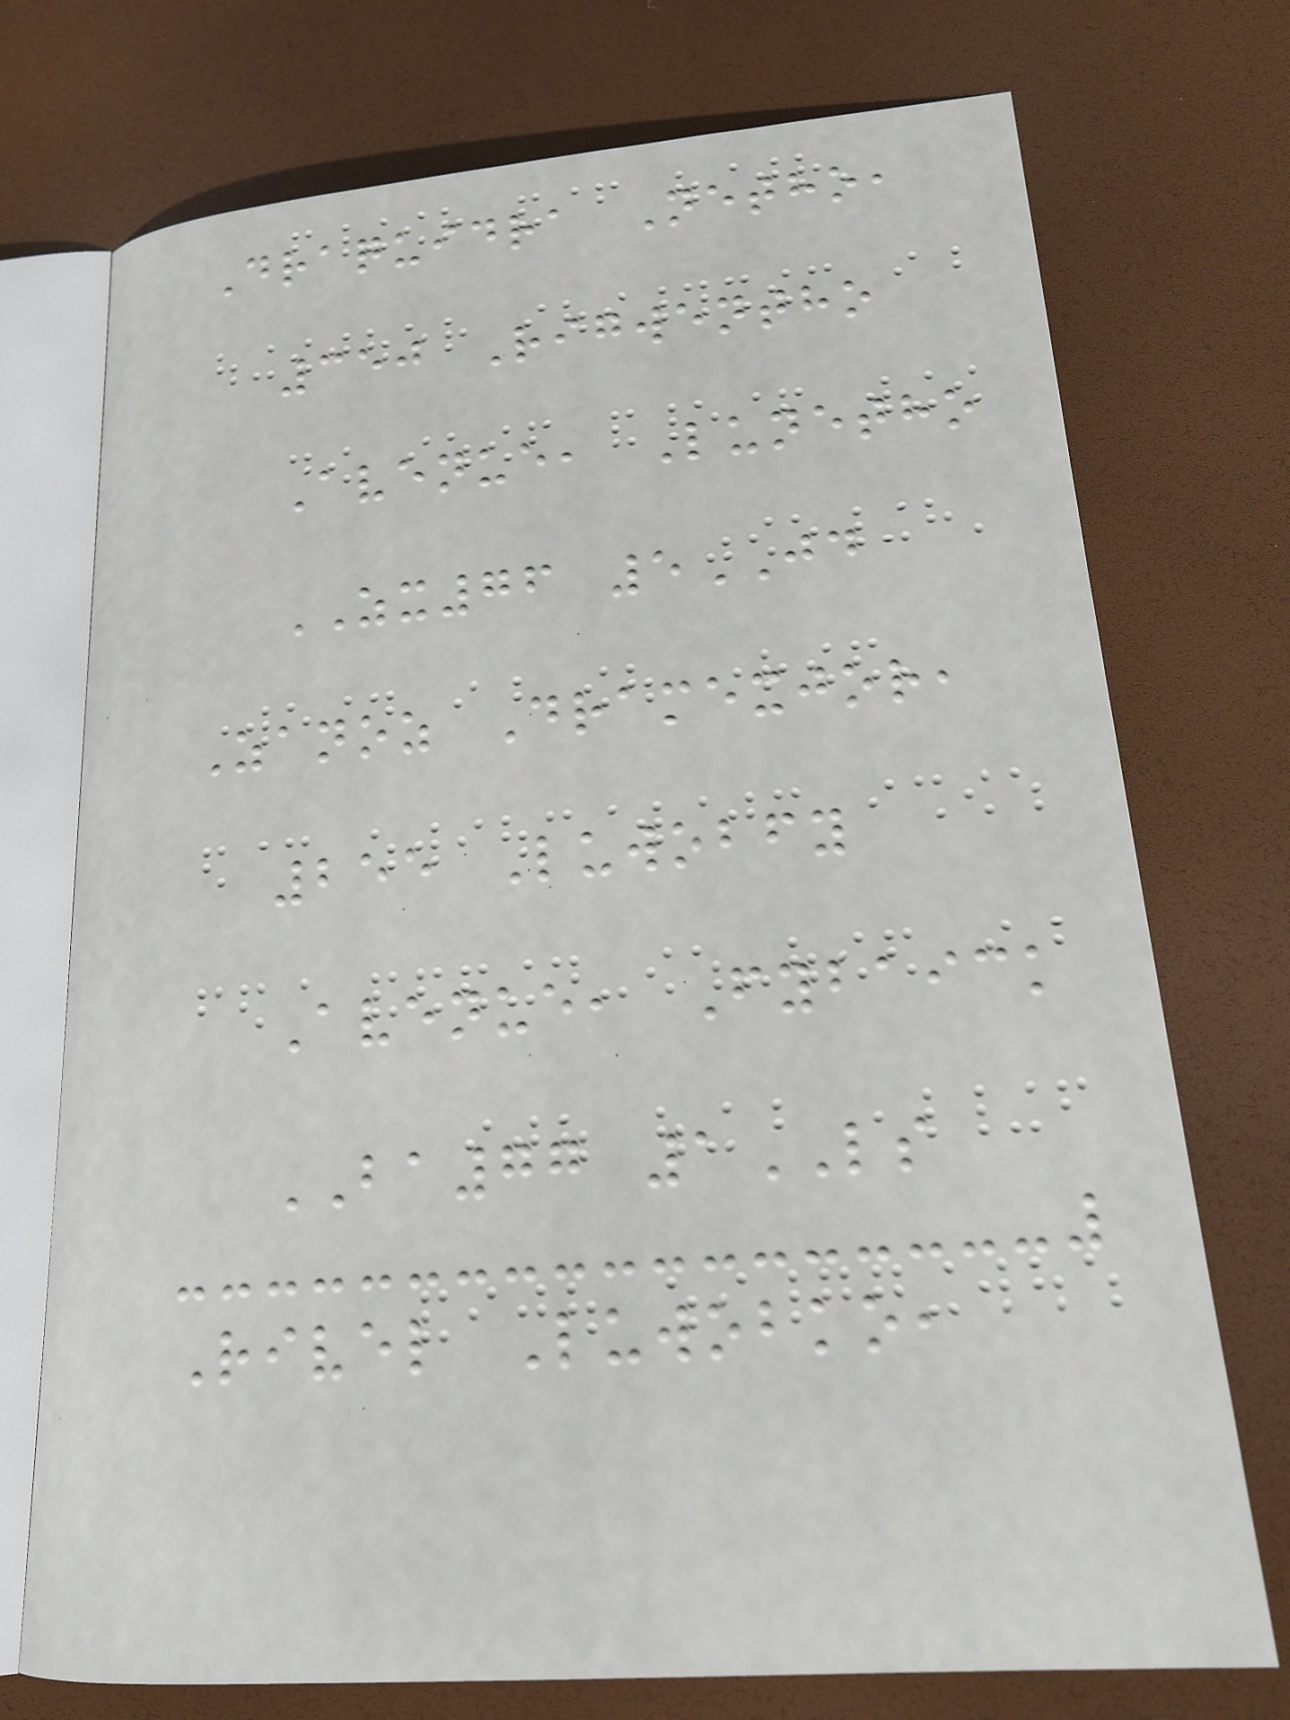Draquidra Netho,
350 Rigwentho
Avenue, Lunetho
ZX76 5JD
Zanoz Dramexjor,
255 Luwobfy
Avenue, Fybaick
BA77 1LS
Rivel Luwobko,
